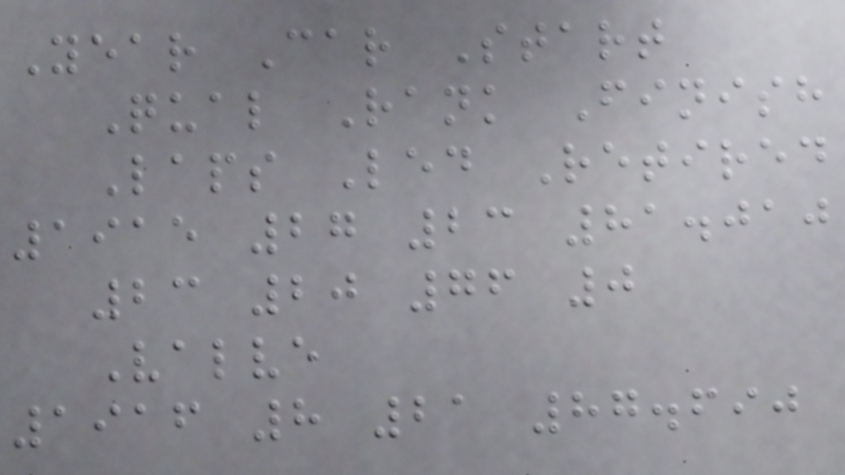Year Car Start
Qual Rank Finish
Laps Led Retired
1915 27 23 81.010
23 20 76 0
Valve
1916 8 21 87.690
